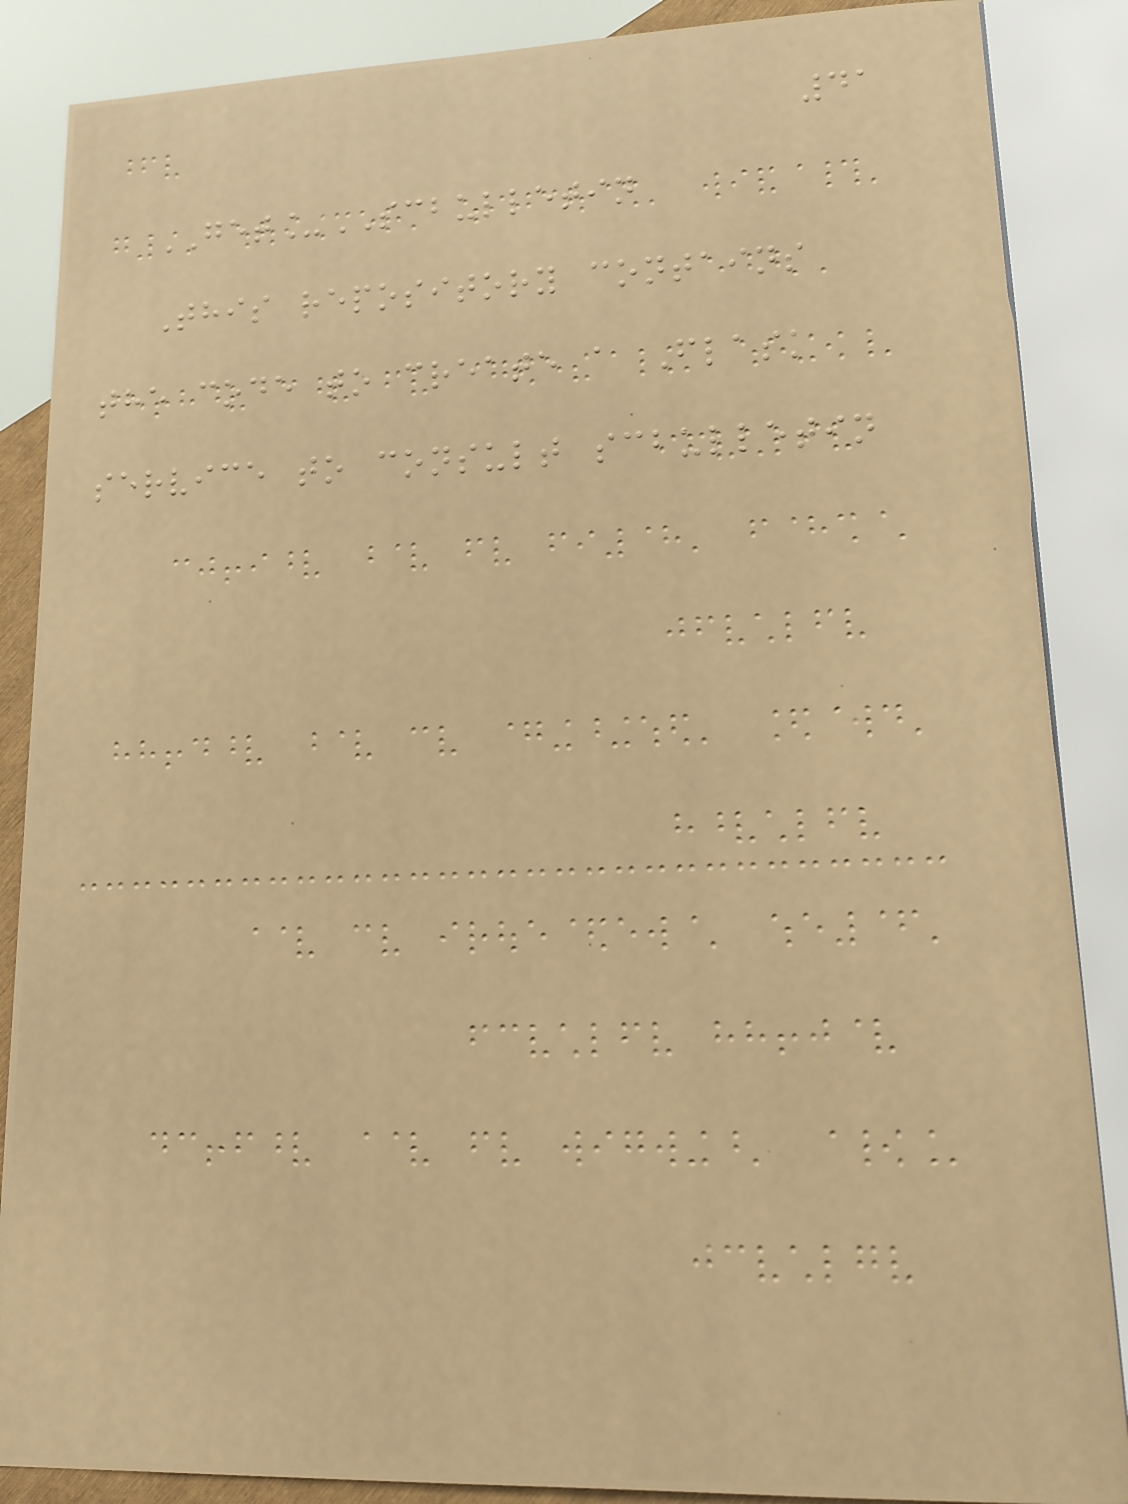41
GET_SCBULLETIN
This repository contains
the code to create a Flask
service to consult scbulletin
